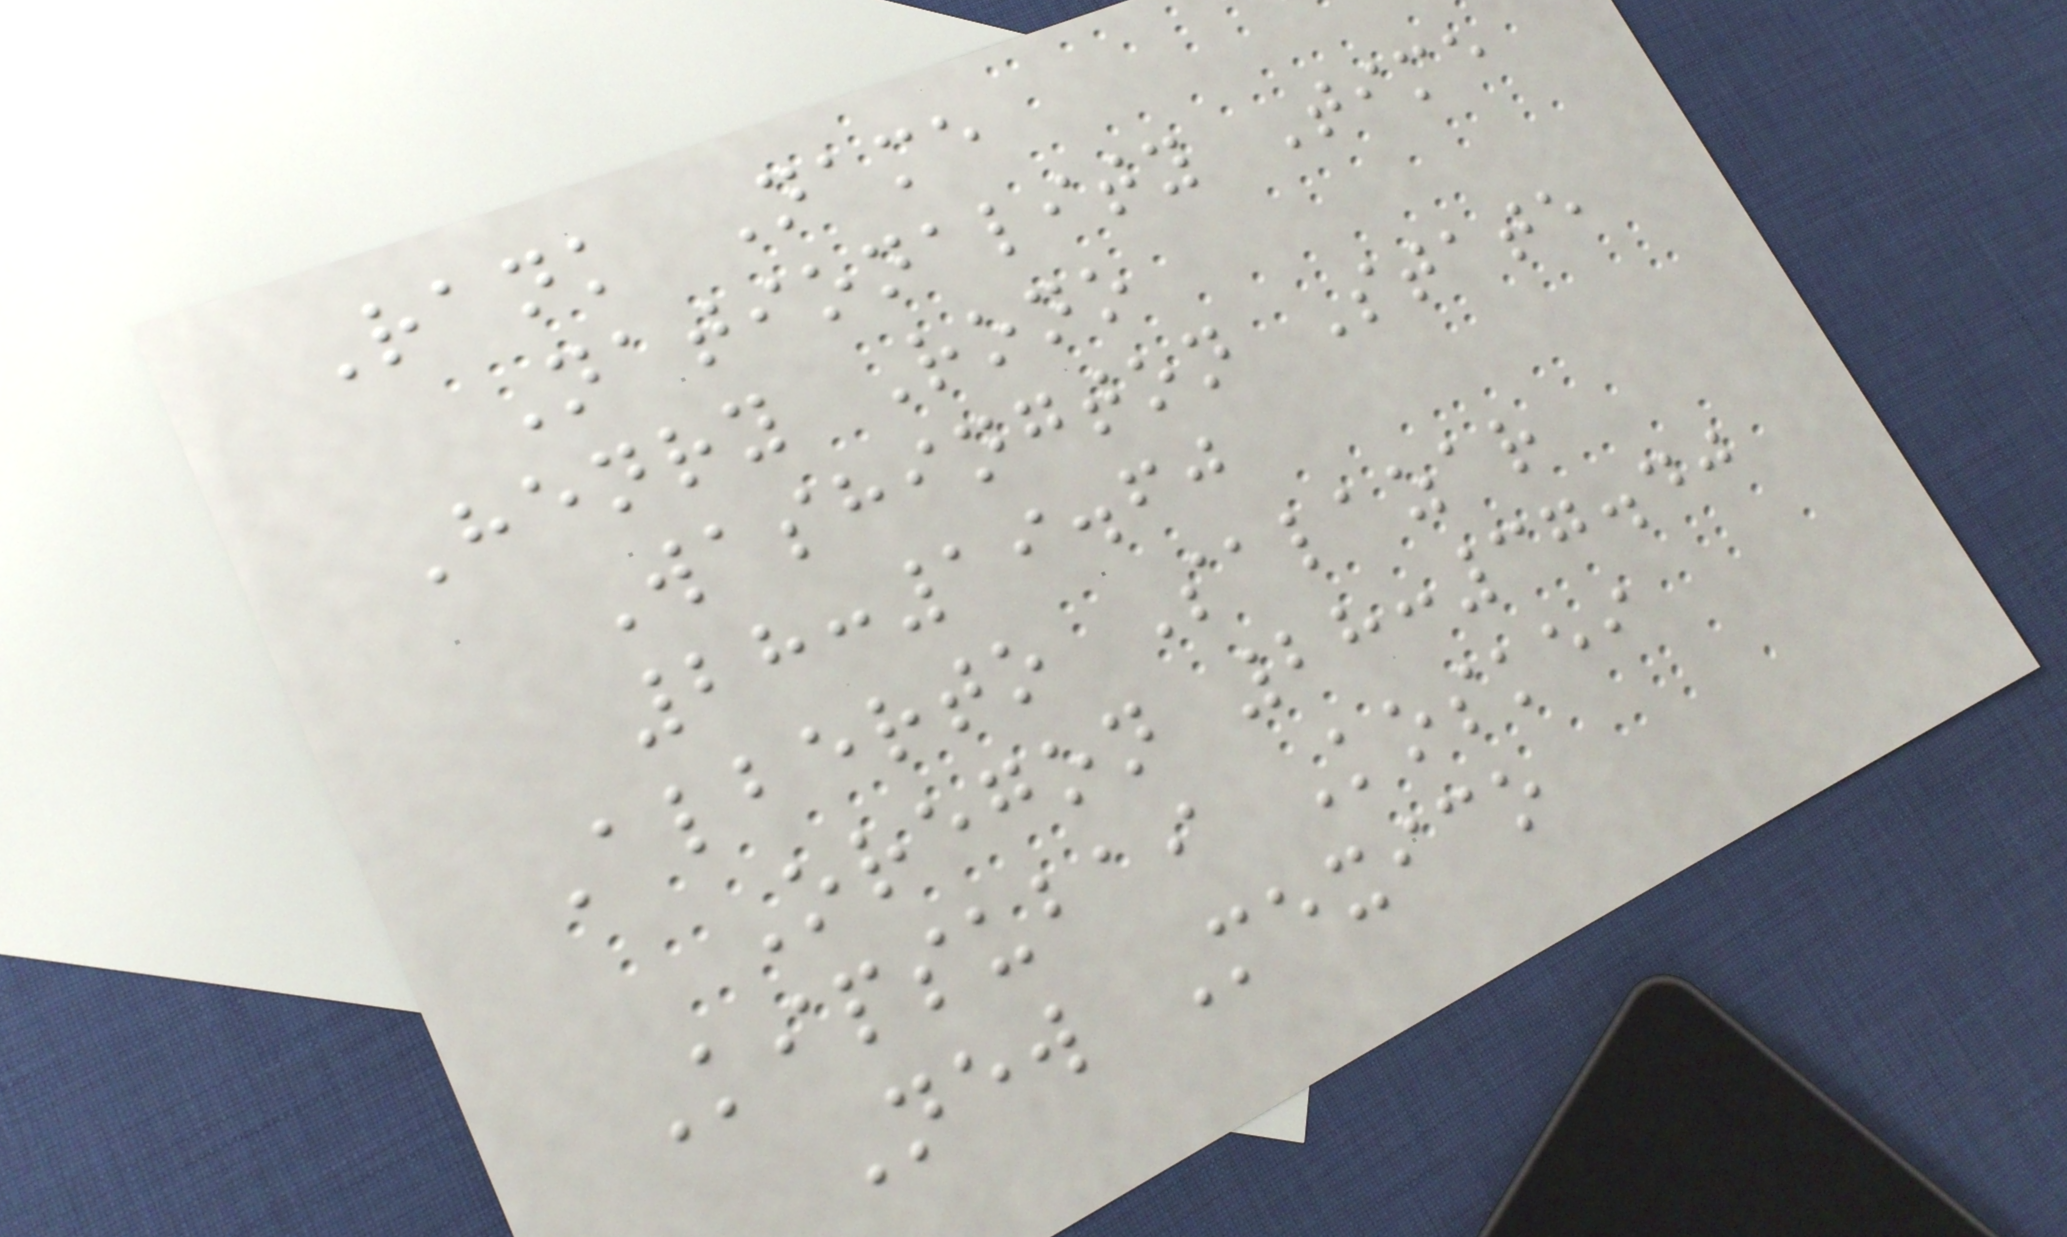Rank Name
Nationality Time
Henry Rono
Washington State
28:19.60
Alberto Salazar
Oregon 28:37.40
Kipsubai Koskei
New Mexico
